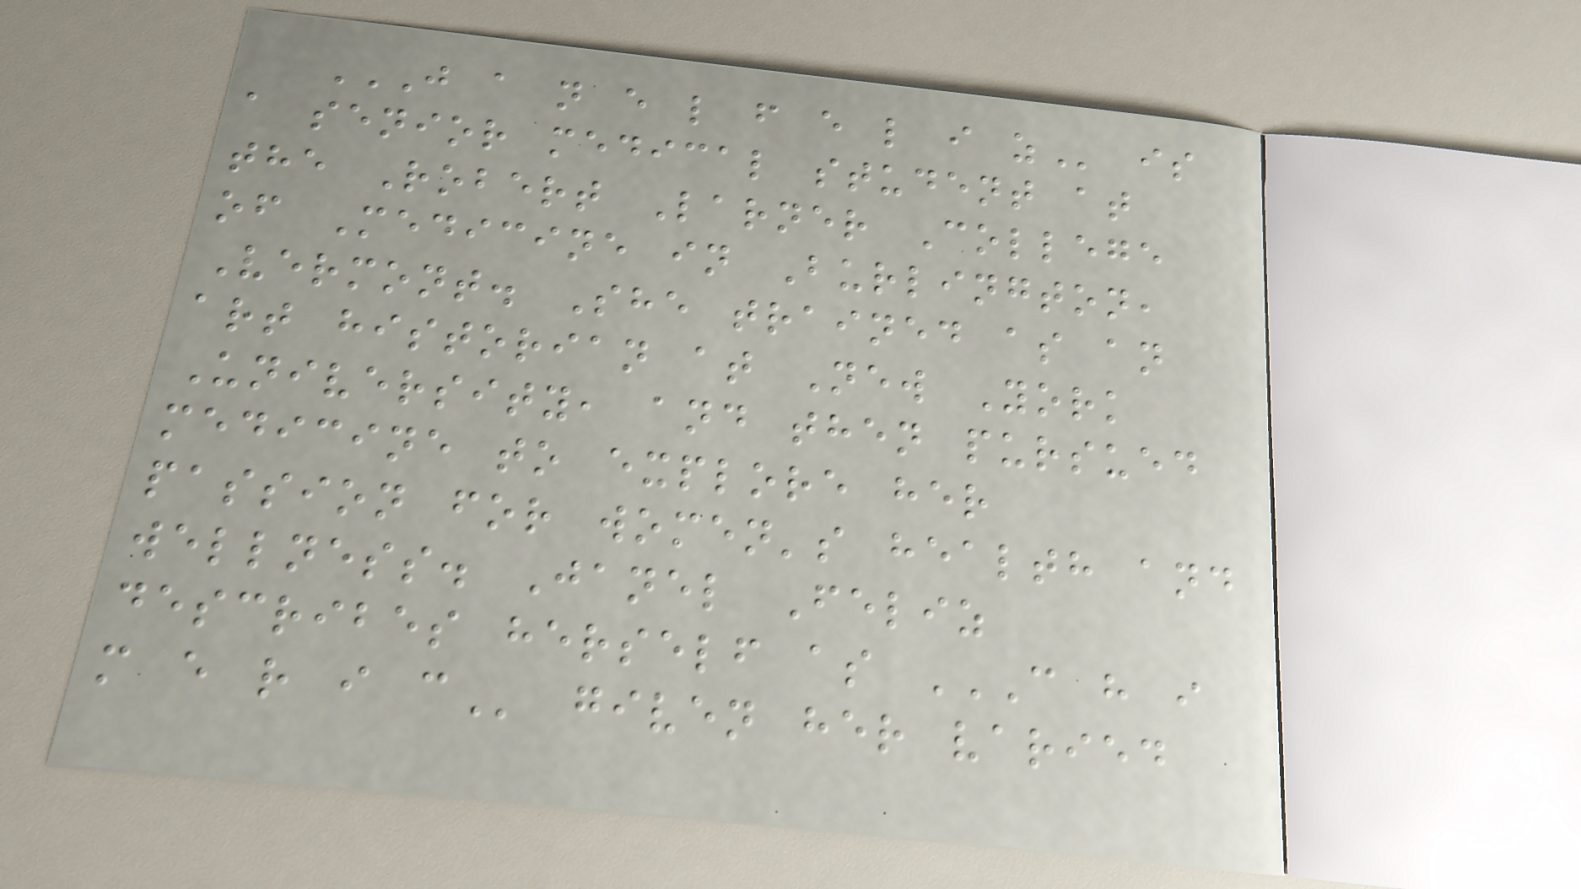J A N E L F E L I Z is
a senior medical student at
the Robert Larner College
of Medicine in Burlington,
Vermont. She trained as an
art historian at New York
University, and then pursued
medicine to explore her
passion for women's health and
wellness. Janel Feliz
describes herself as C H I
M E R I C given her varied
